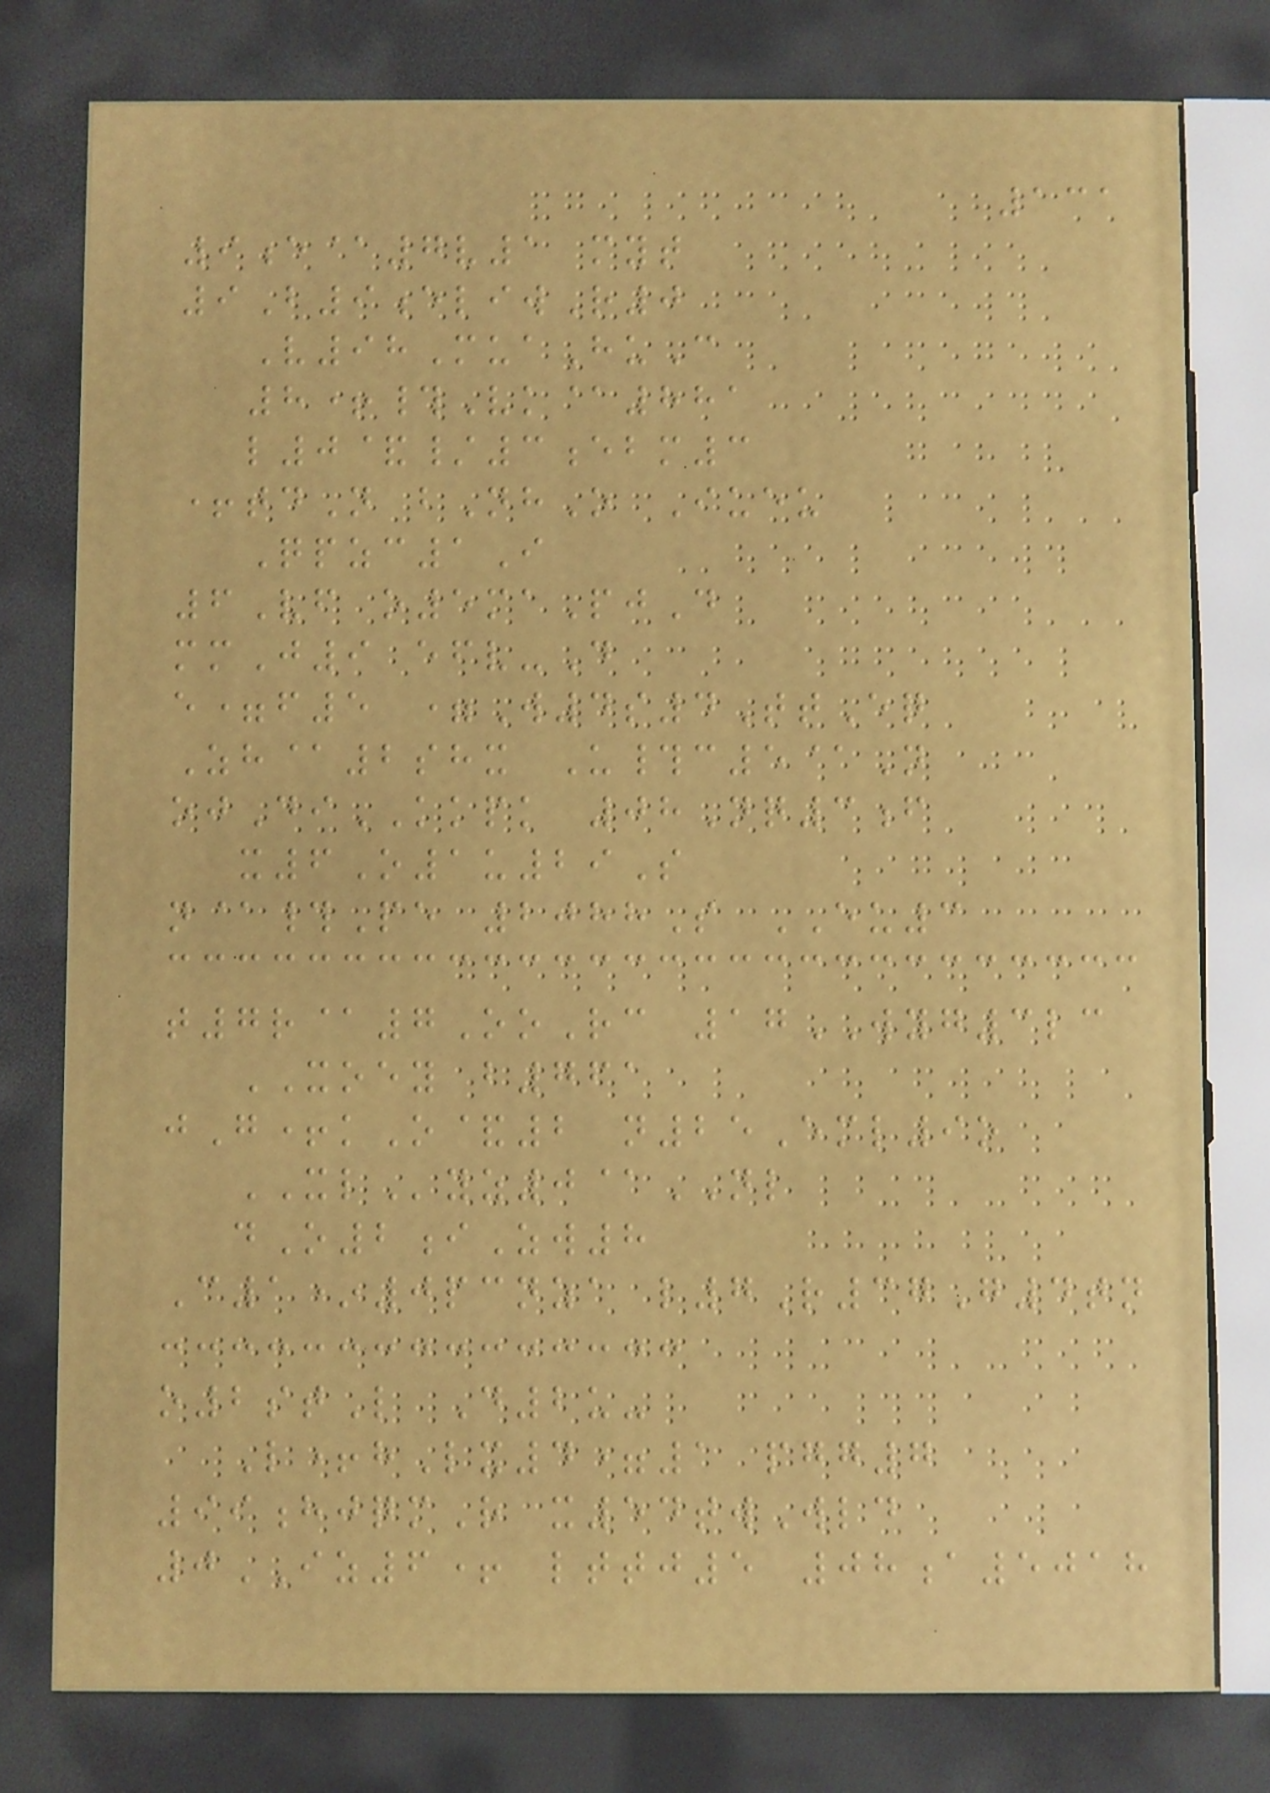131
9e@7v1 myt
9B9eliwR0
V98MuaHuC
8+#Vk@881
l0&/3ebm3
+tdN bNhO Iueu
Qpzc1I
6Vf o5maPjD
mmJ9 efv-D
e=f5 =W4s4TtEq
Zh@2shx U#c5@N
ojDiKKPK 08Nq3f
x6O1u29S
n@#Pe 2088S EU3
t7r@7OoRc 17WYG3lc
XOEY b761
jG+kO&2 n25Eml9o
XLyz0@NL
dO2iZw8
C1*0pcnza l7R37G4tn
o2stL D2u-
L+hLx4=1 pgg7
99hjqmR x54twWld
0IZ6+ lttj5 08a5018
